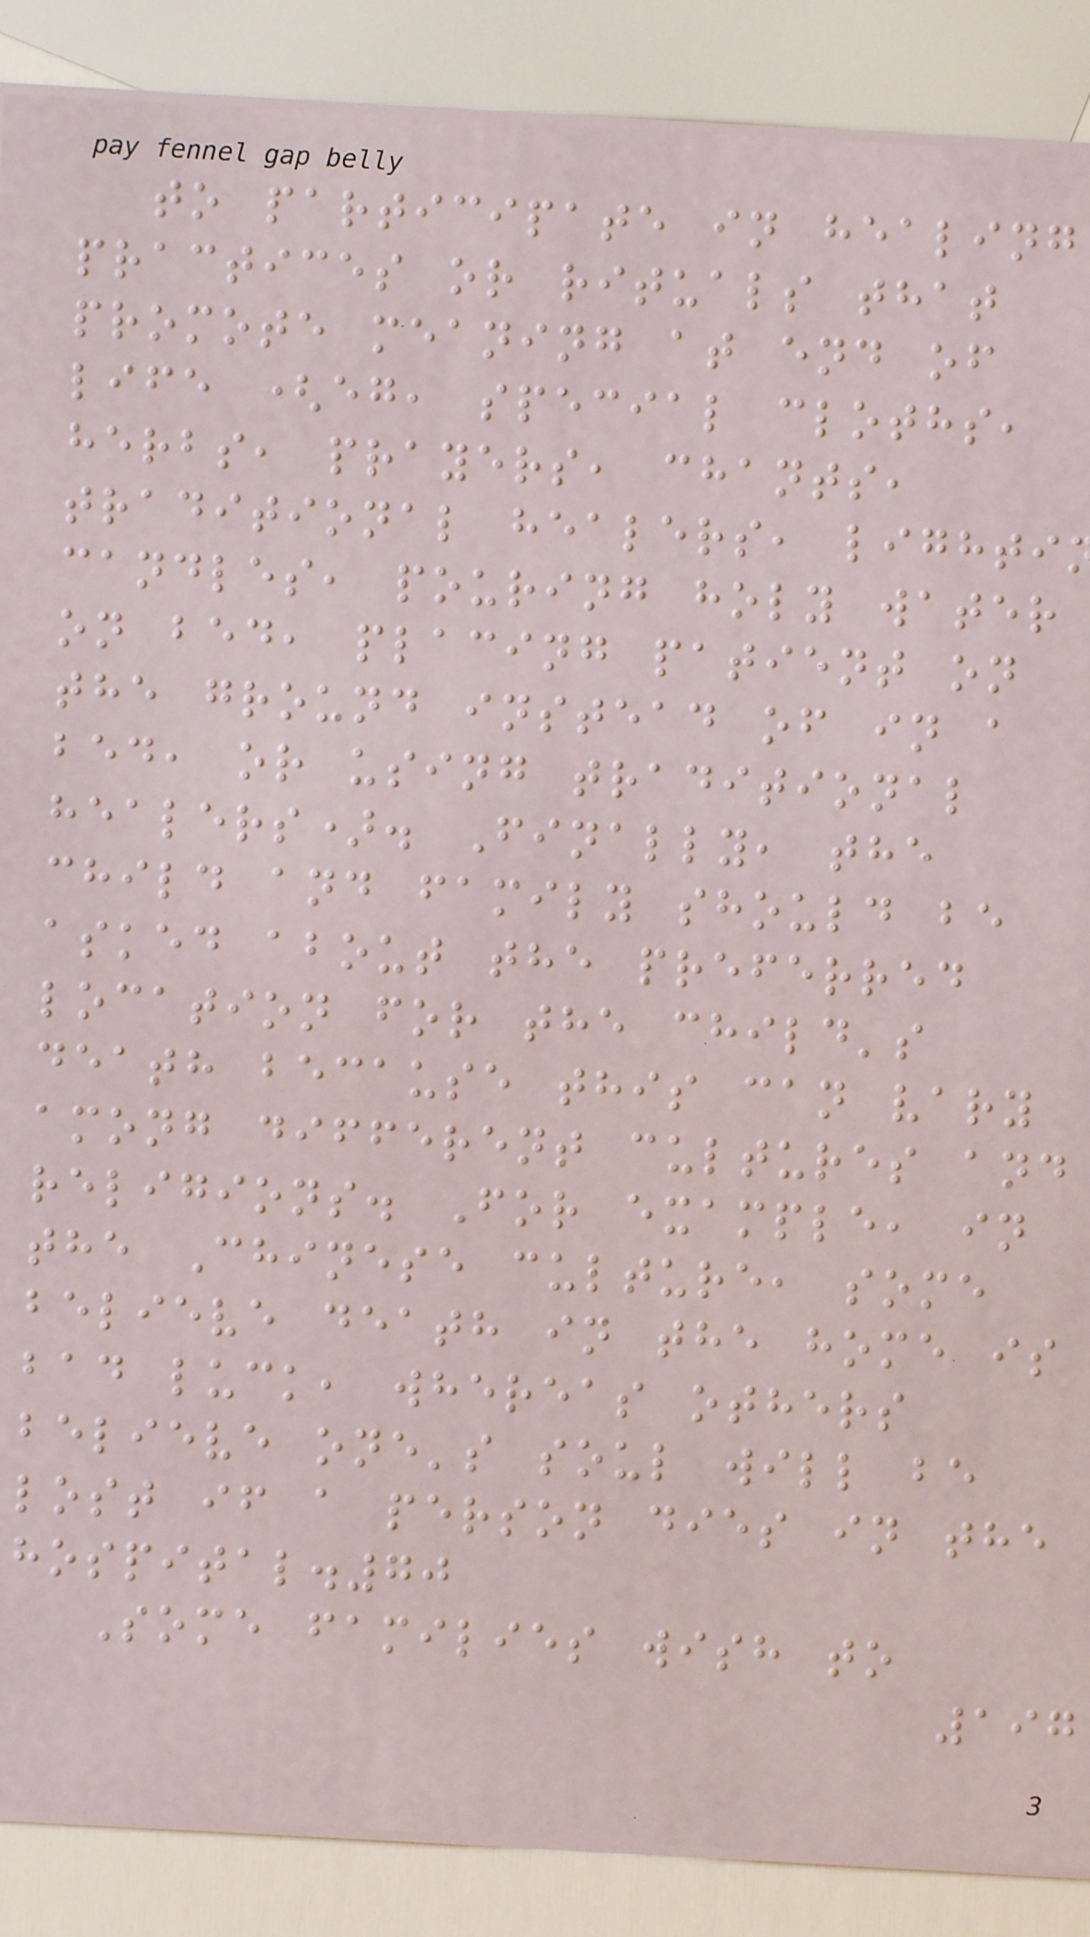to participate in healing
practices or rituals that
promote meaning at end of
life (eg, special cloths,
herbs, prayers, chants,
traditional healers, lighti
candles, pouring holy water
on bed, placing patient on
the ground instead of in a
bed, or using traditional
healers). Finally, the
child and family should be
asked about the preferred
location for the child's
death because this can vary
among different cultures and
religions. For example, in
the Chinese culture, some
believe death in the home is
bad luck, whereas others
believe one's soul will be
lost if a person dies in the
hospital.70
Some families wish to
197
